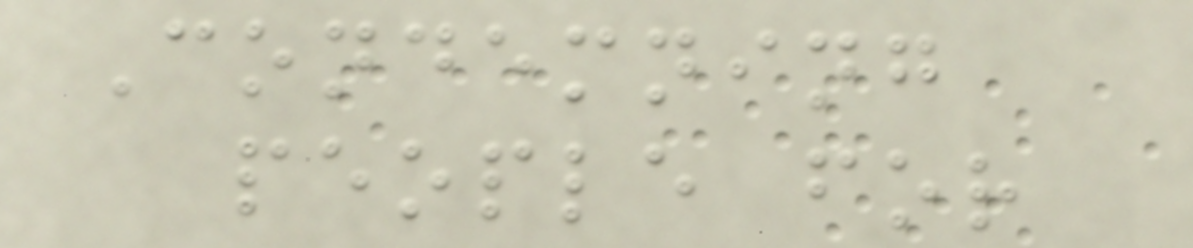Condemning
people for
